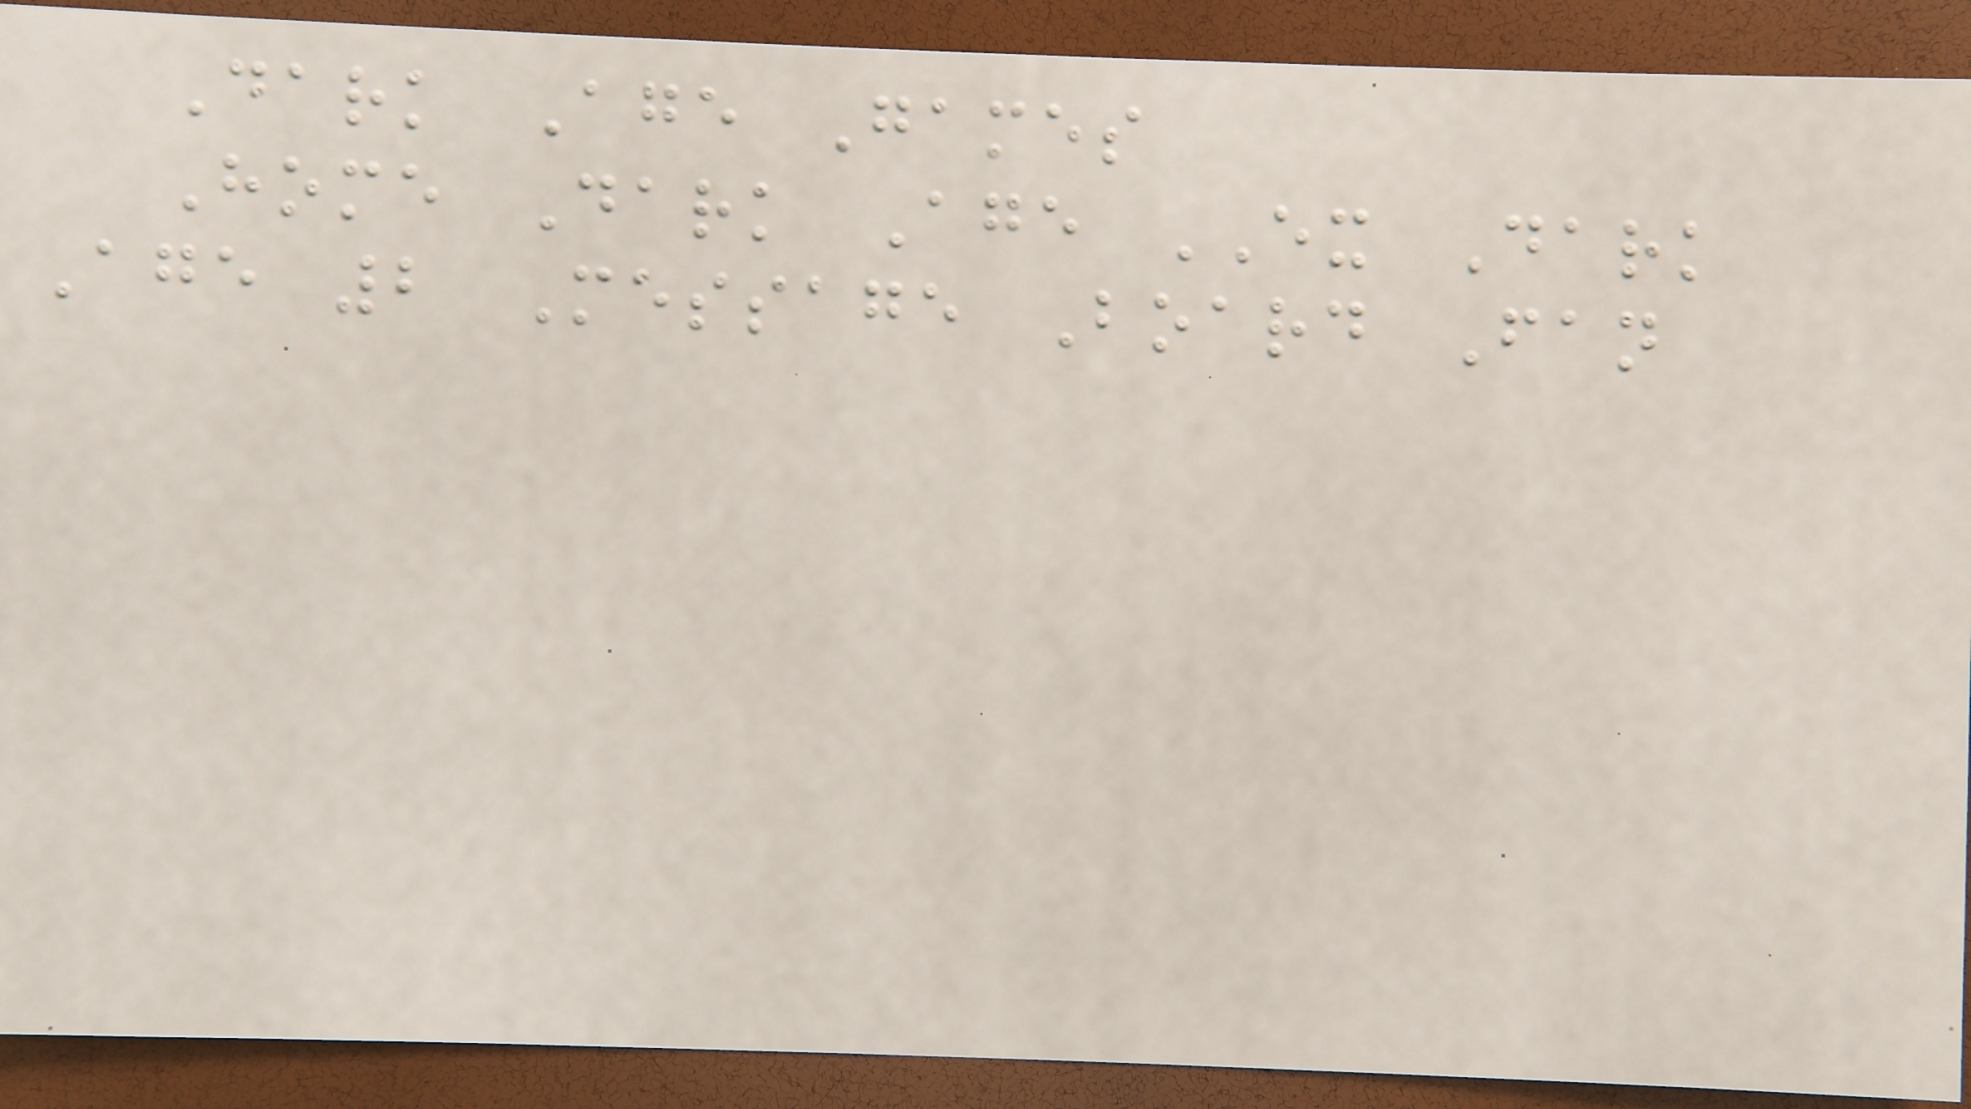Dark Age Games
Home Dark Age EX Dark
Age 2 Message Board Fan
